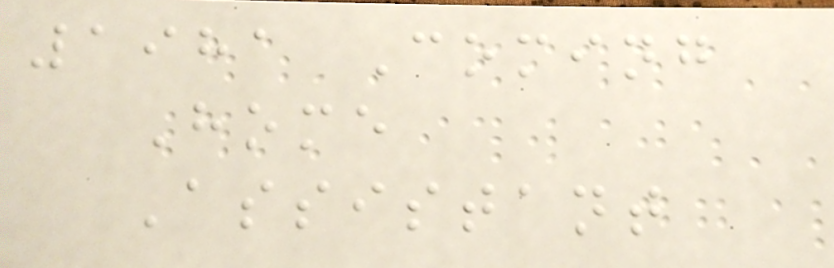1981 Coming
Home
Assistant
